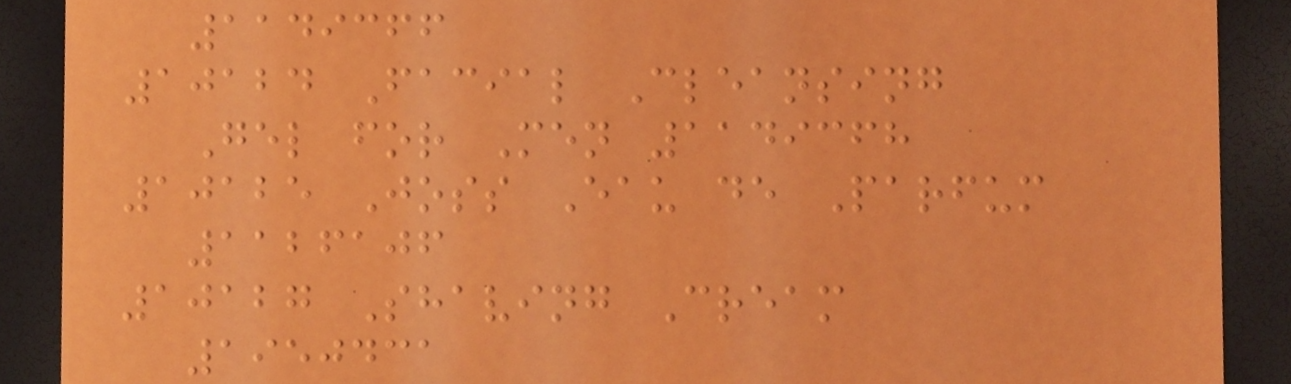1149366
10124 Facial Cleansing
Gel for Men 1149368
10125 Joss Eau de Parfum
1126106
10127 Shaving Cream
1950431
